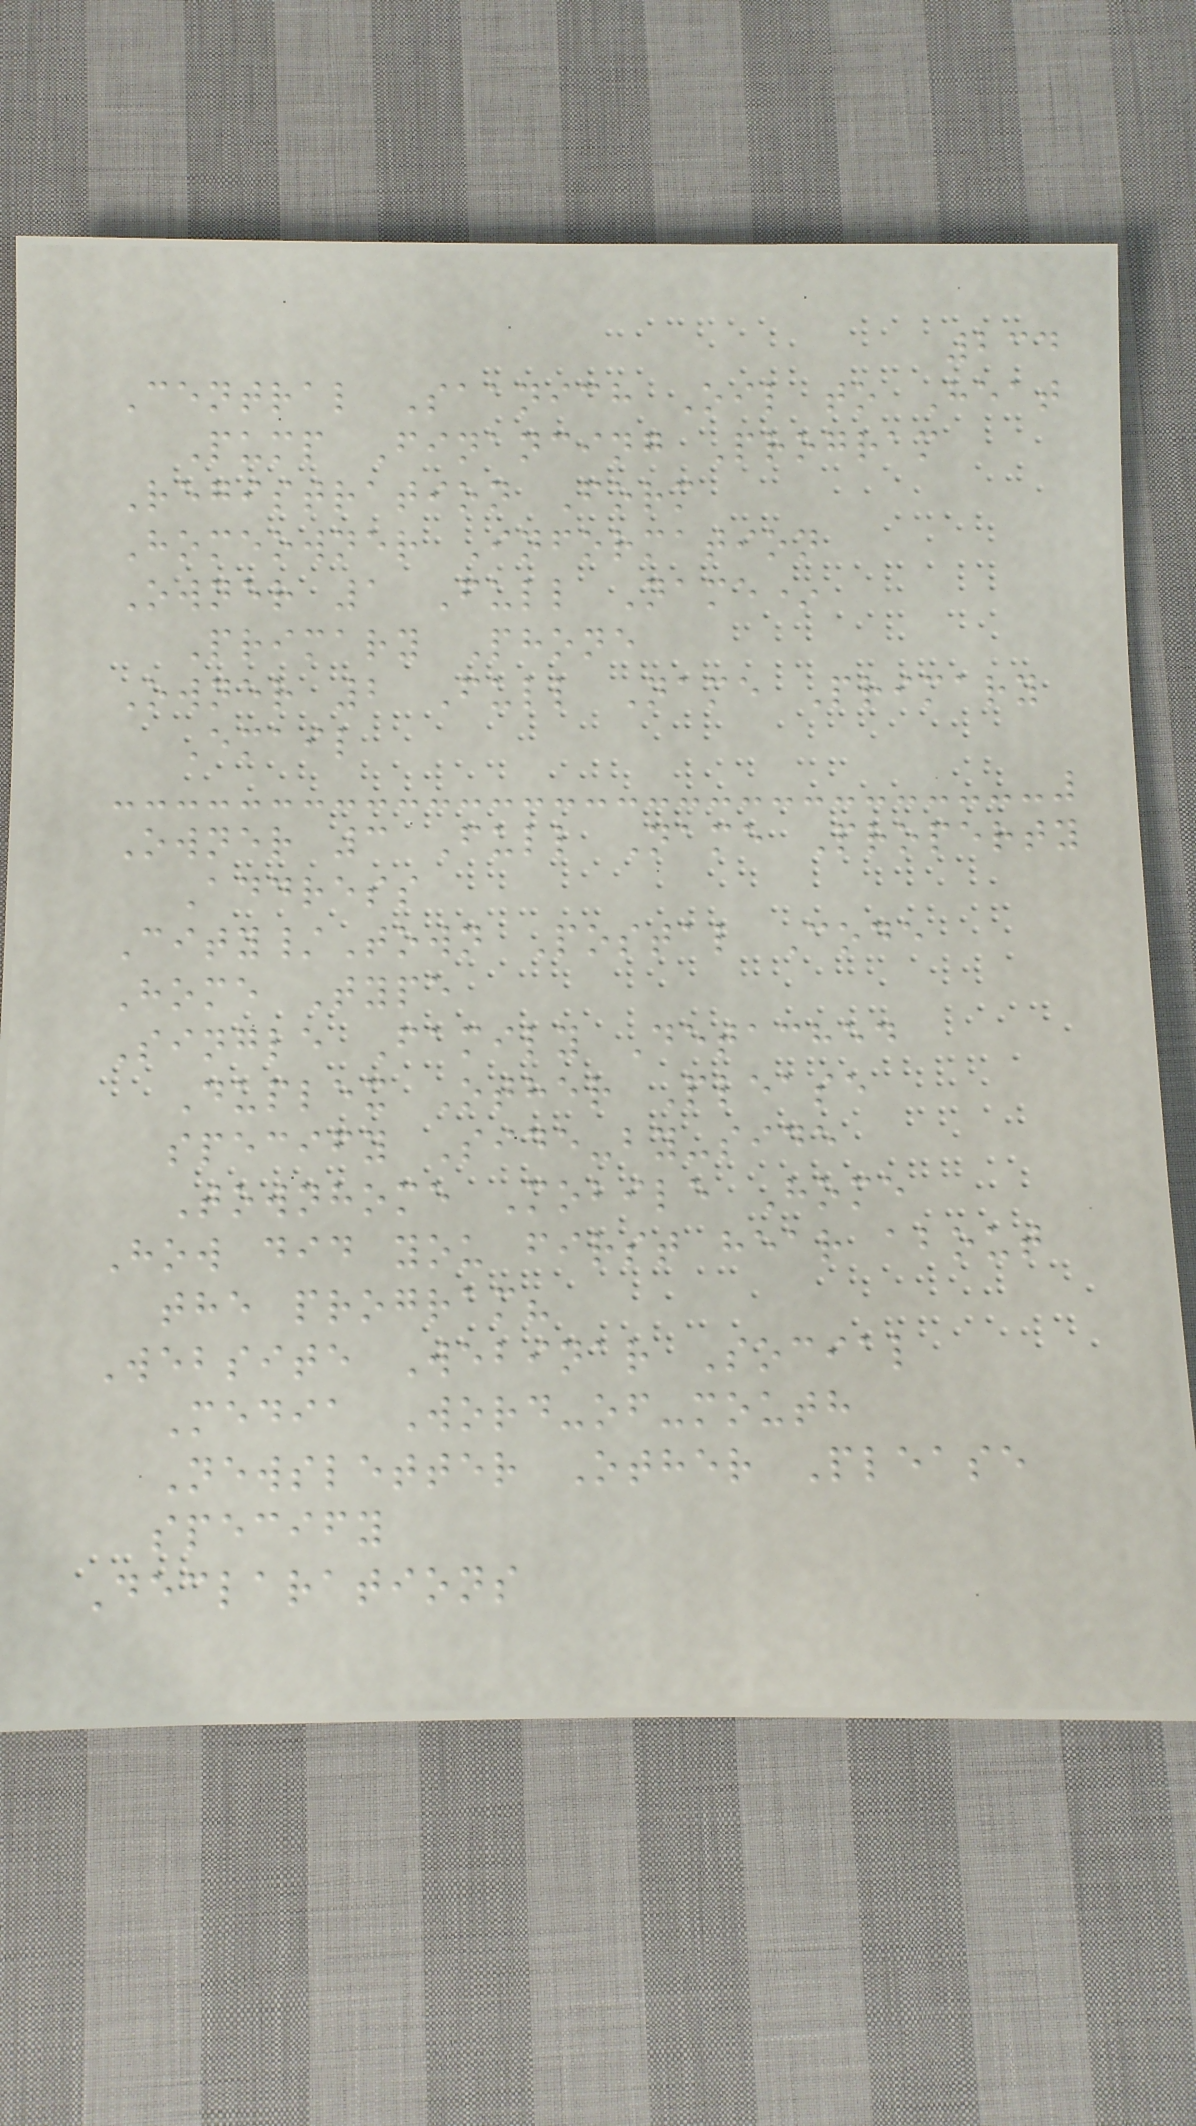234
Central Saanich Oil to Heat
Pump Financing Program
Registration Form
Homeowner Information
Owner 1 Full Name*
Primary Phone
Owner 2 Full Name Primary
Email
Owner 3 Full Name Property
Address
City/Town Postal Code
Home Type
Single Family Detached
Duplex Other Please
specify Side-by-side
Townhome Mobile Home
How did you first hear about
the program?
Website Webinar Social
Media Word-of-mouth
Newsletter Other Please
specify
Declarations
